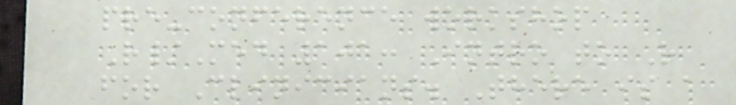pre-conference workshop
R/Med 101: Intro to R
for Clinicians. There is a
